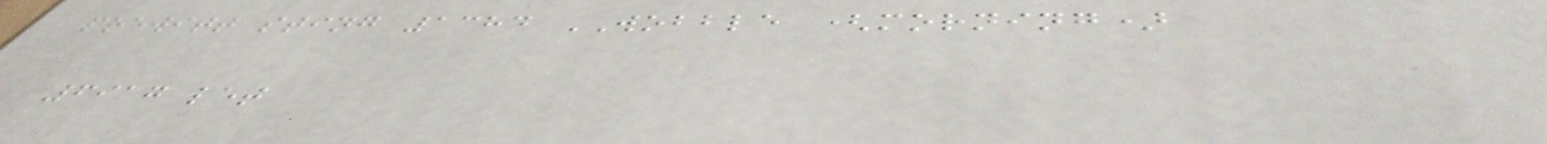prewitt sting 1384 WOBBLE (morning)
6917 let
